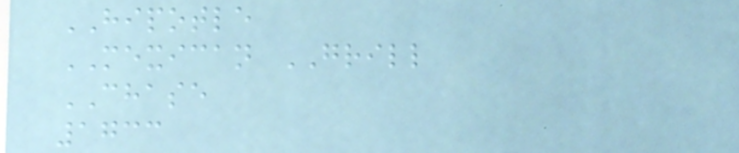HIPOTLE
MEXICAN GRILL
CHASE
1733
